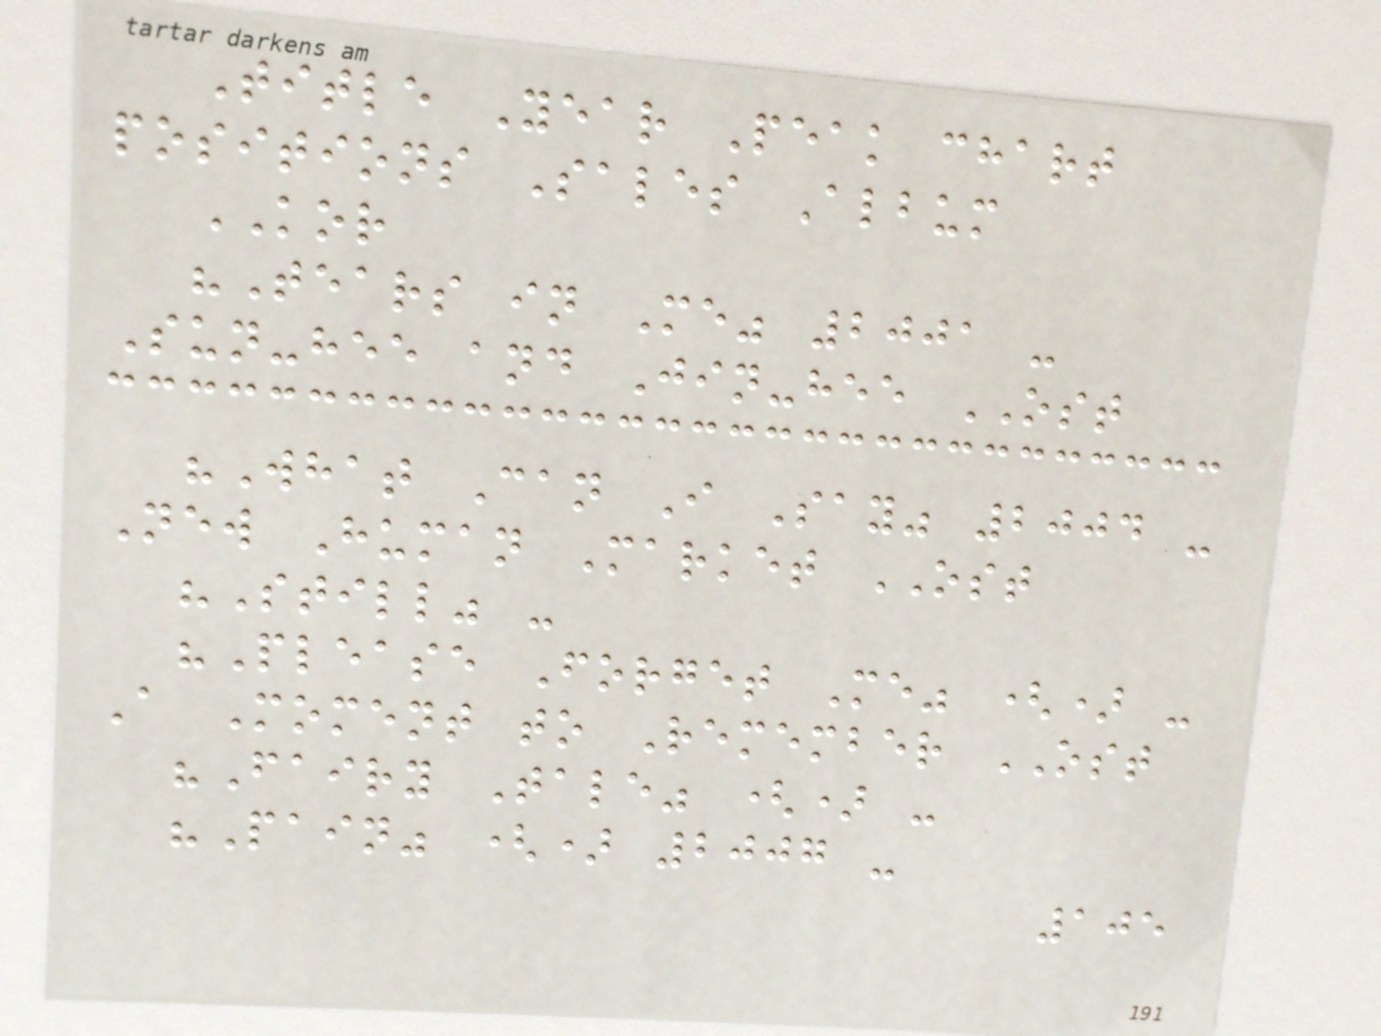Title Year Peak chart
positions Sales Album
KOR
"Tears in Me" 2001 -
Sun-hee and Jin-hee OST
"What Can I Say" 2004 -
New Human Market OST
"Still" -
"Please Forget Me" () -
A Moment to Remember OST
"Fairy Tale" () -
"Pain" () 2007 -
105
